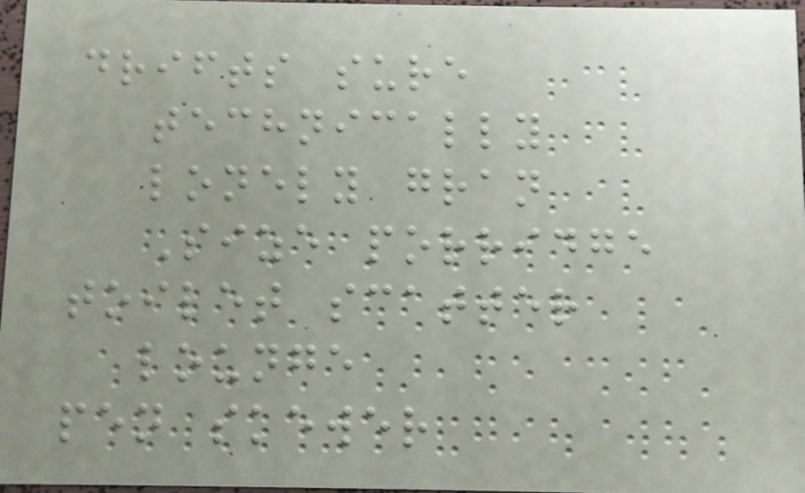drifts sure
technically
lonely gran
Size porridge
toilet scatter
lounge
pen skewer
